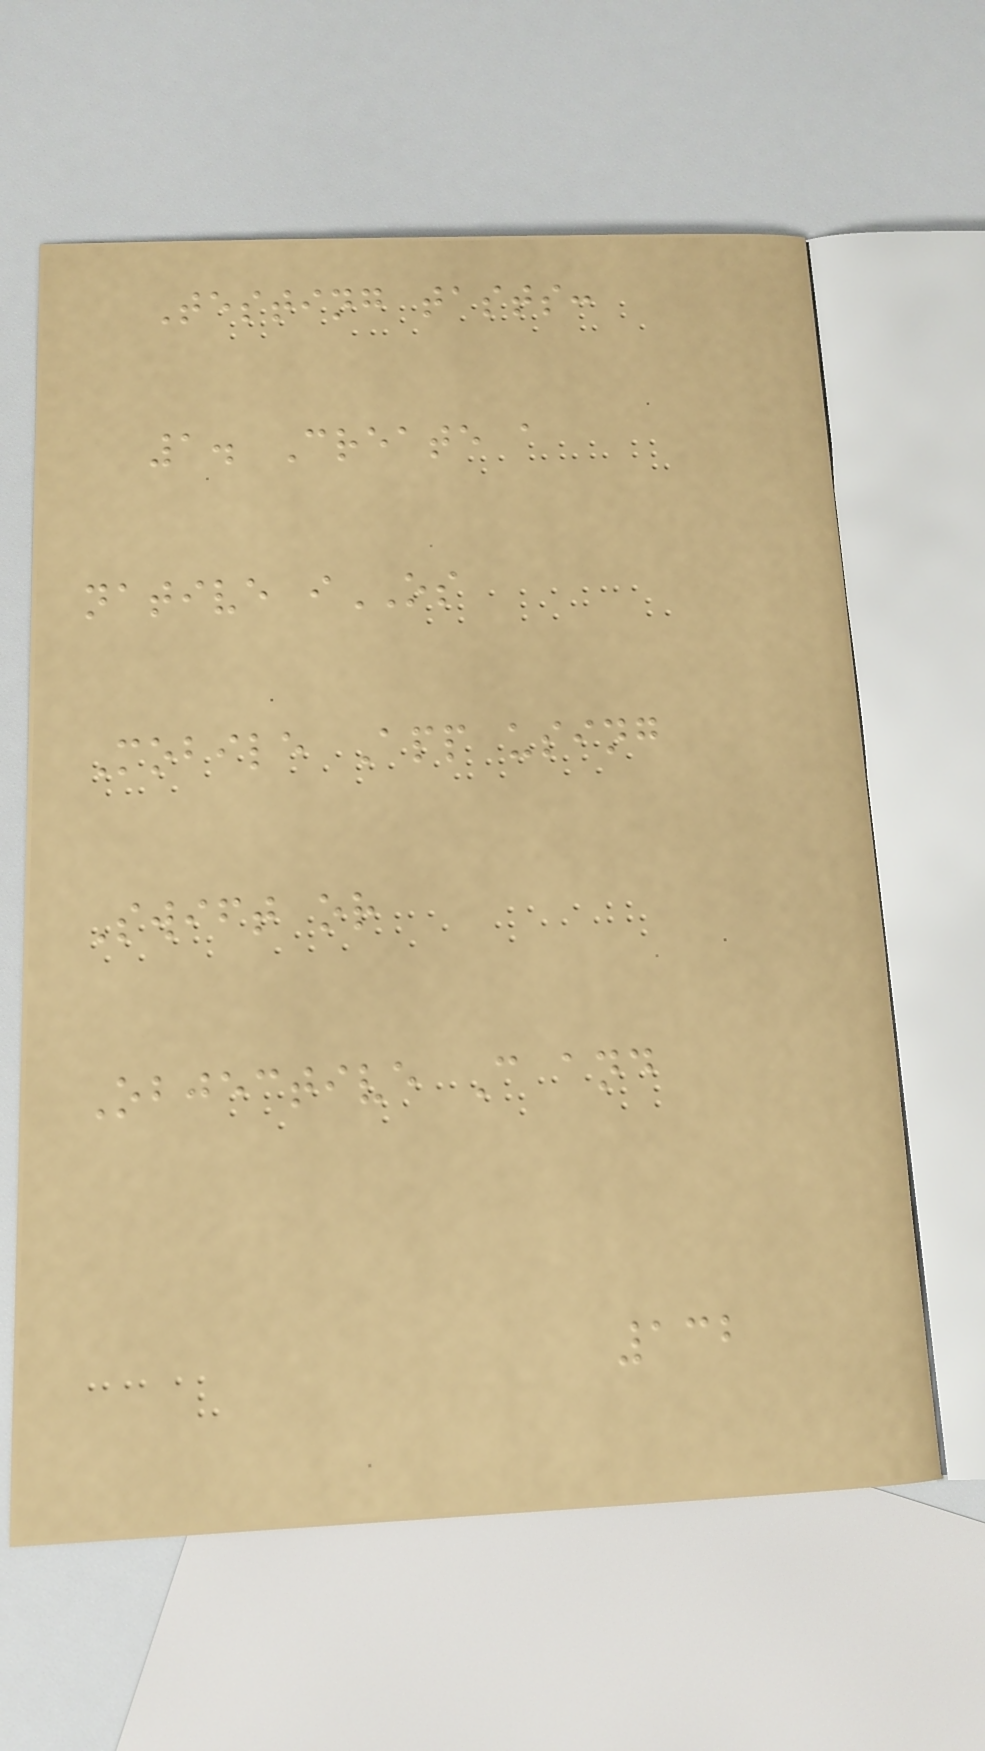Testing tasts:
1. Create a
native iOS
Mobile App using
Swift or
Objective C and
132
